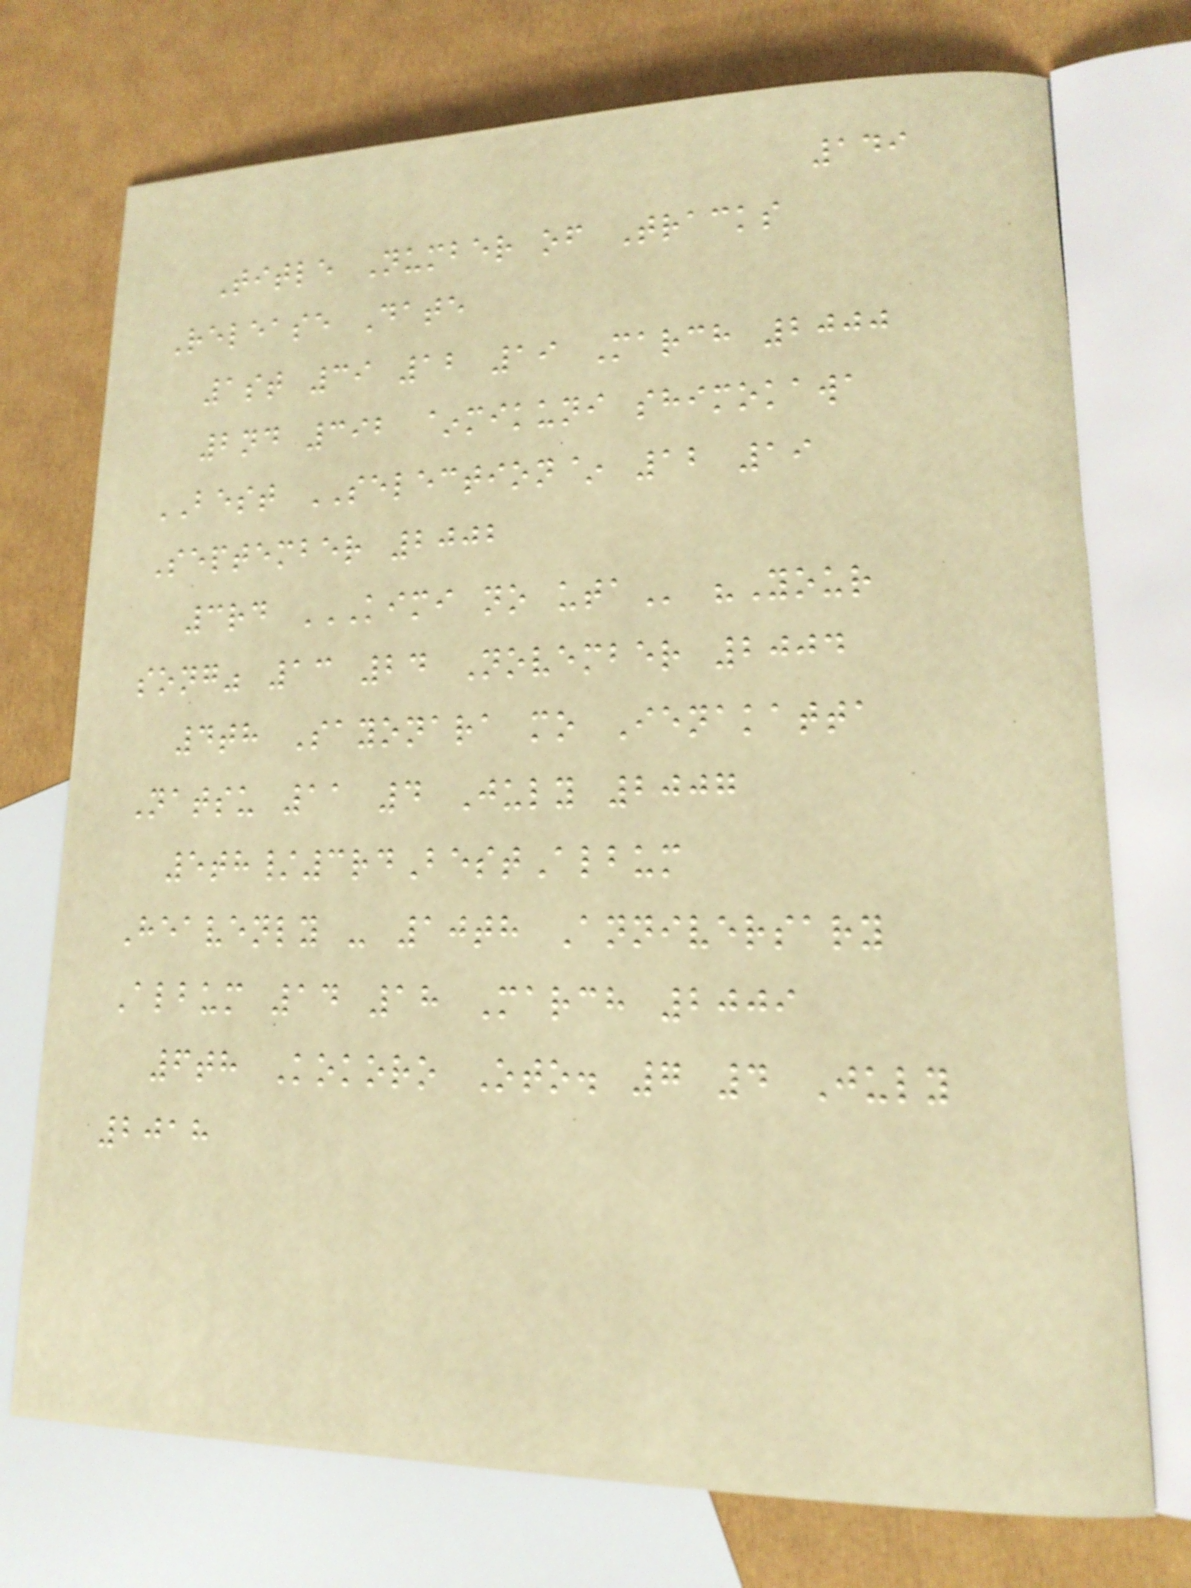149
Title Number of Tracks
Release Date
1st 39 12 19 March 2000
2nd 392 ~mikuni shimokawa
BEST SELECTION~ 12 19
September 2002
3rd KIMI NO UTA "Your
song" 13 24 November 2004
4th Sayonara mo Ienakatta
Natsu 11 4 July 2007
5th/3rdBestAlbum
Heavenly - 10th Anniversary
Album 14 18 March 2009
6th Kokoro Oto. 7 4 July
2018
